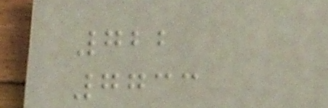722
7733
